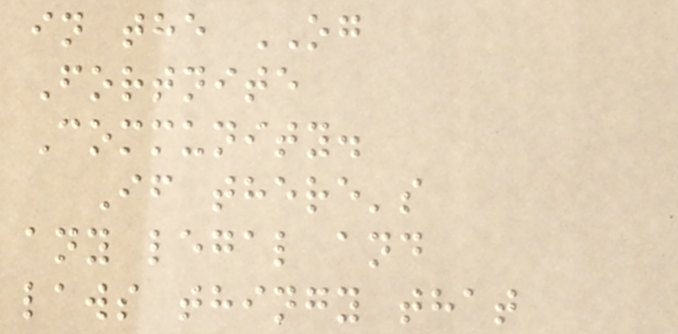in the OG
Fortnite
Community.
If there's
any legal and
laws thingy that
